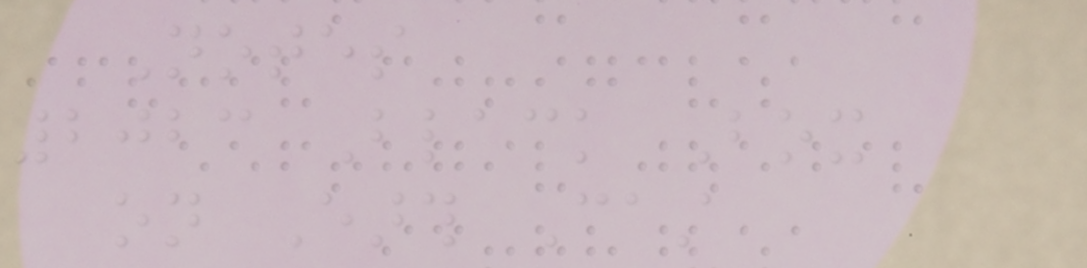Notes
2023 Black Box
on Earth Cast
